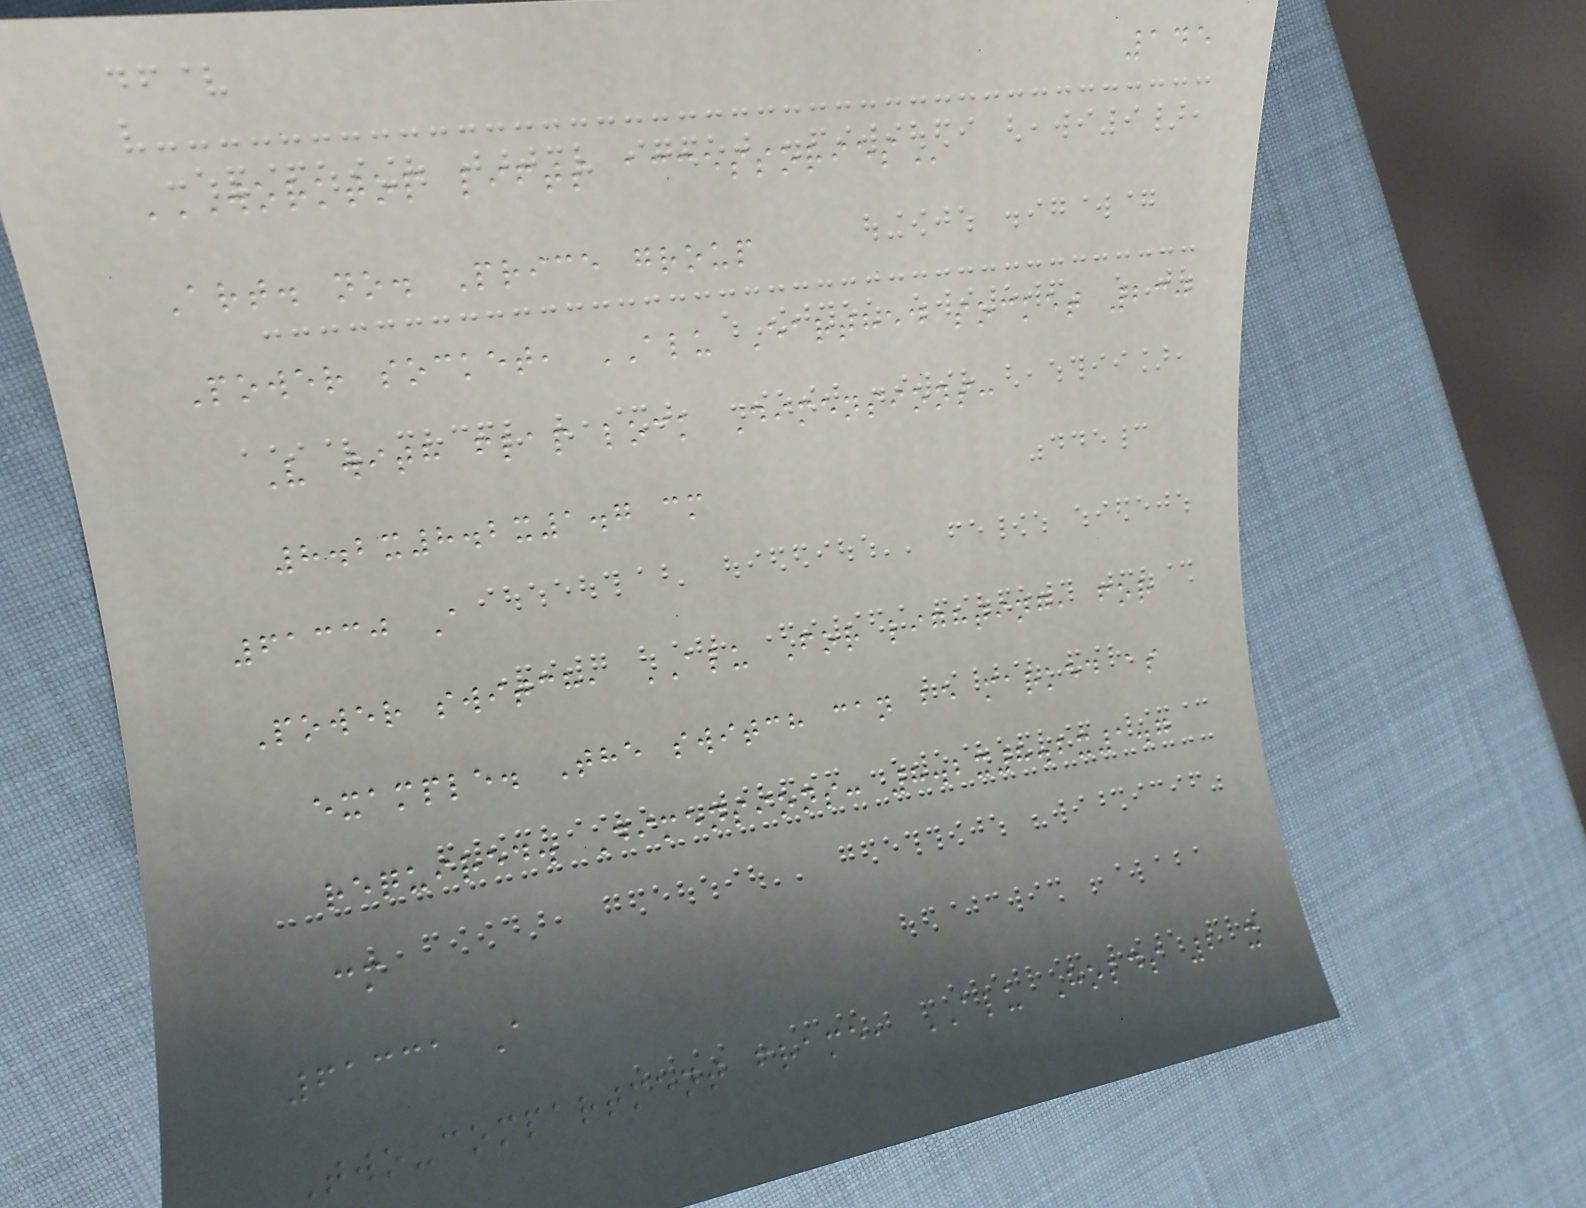145
WORKTOP LIFTS ACCESSORIES
Art. no. Price group
Power socket, ALU Earthed socket 230
V with flap lock Dimensions:
8.2x8.2x1.7 cm
61330 A
Power switch, ALU For lighting, for
example. The switch can be marked as
required. Dimensions: 8.2x8.2x1.7
cm
61331 A
Two-compartment frame, ALU Holds 2 x
